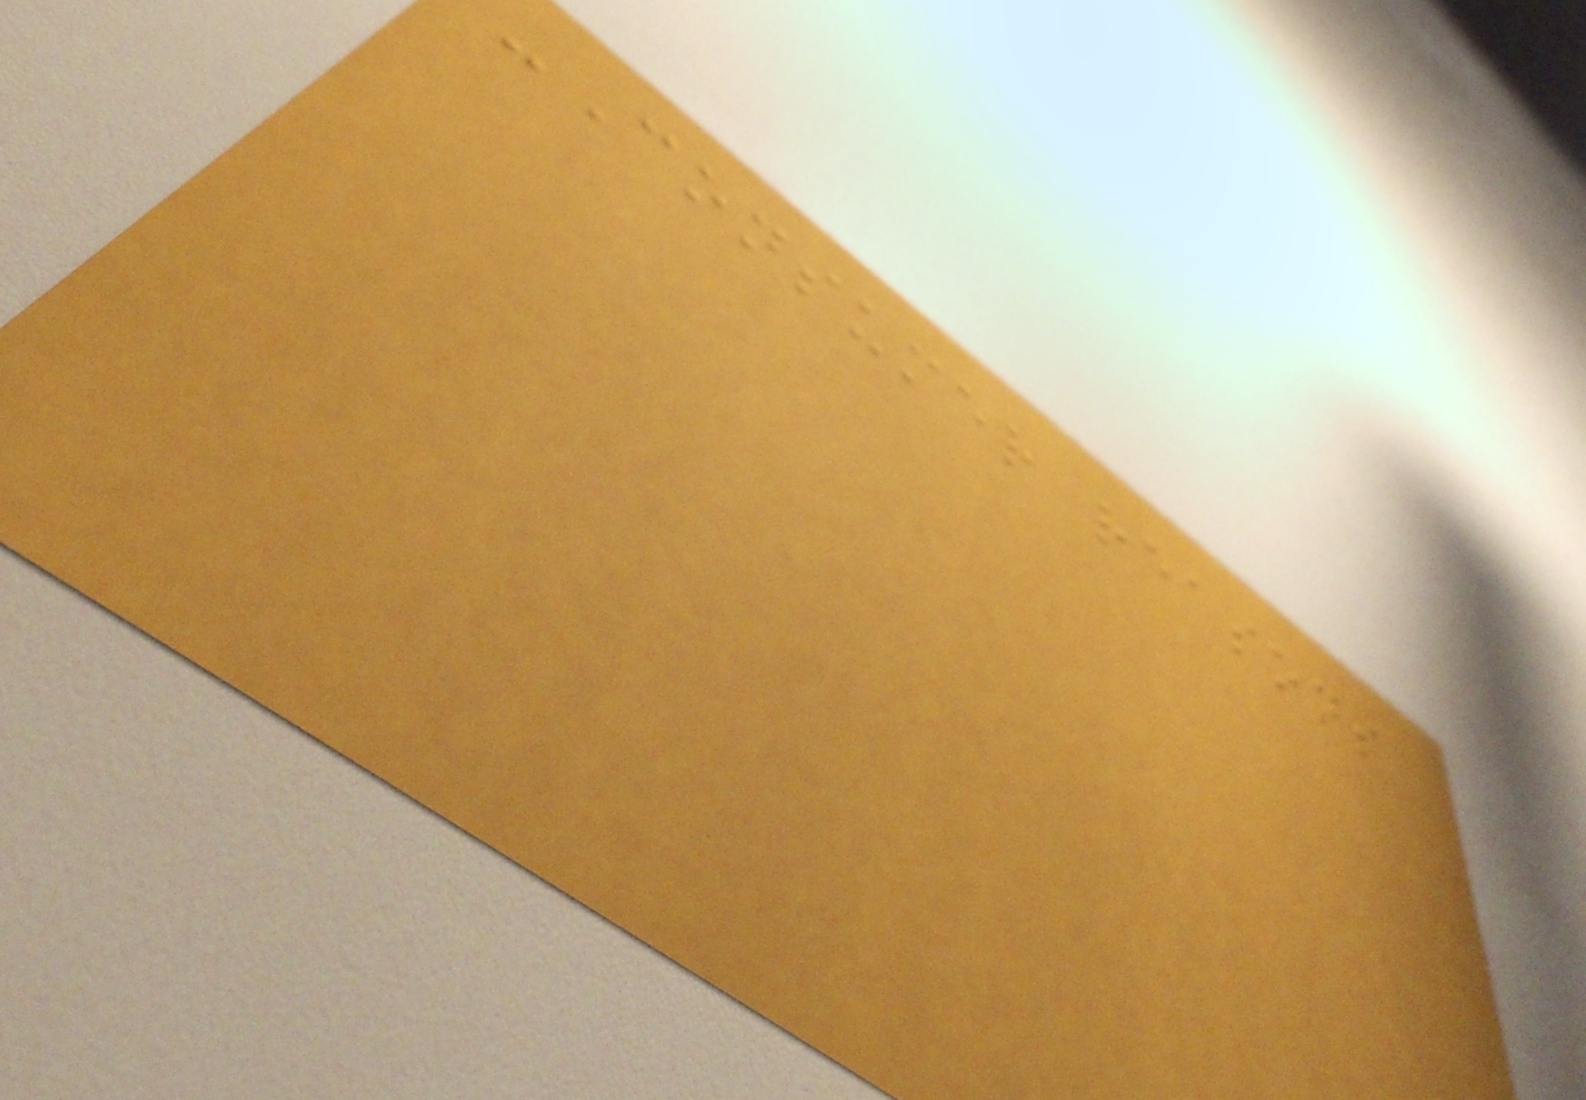-Consumer reasons
